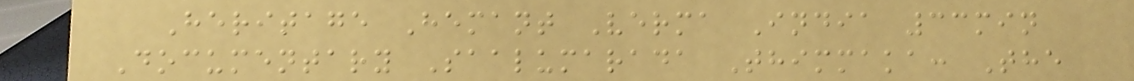Heritage Hemant Verma India 33min
Documentary Saalumarada Thimmaka: The
